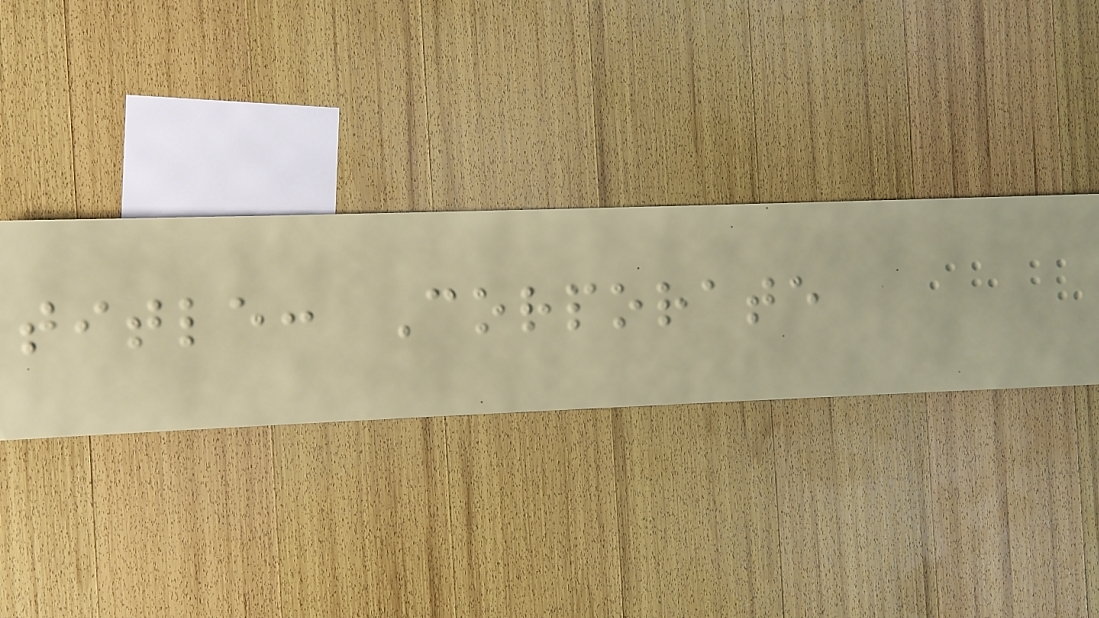title: Corporate
